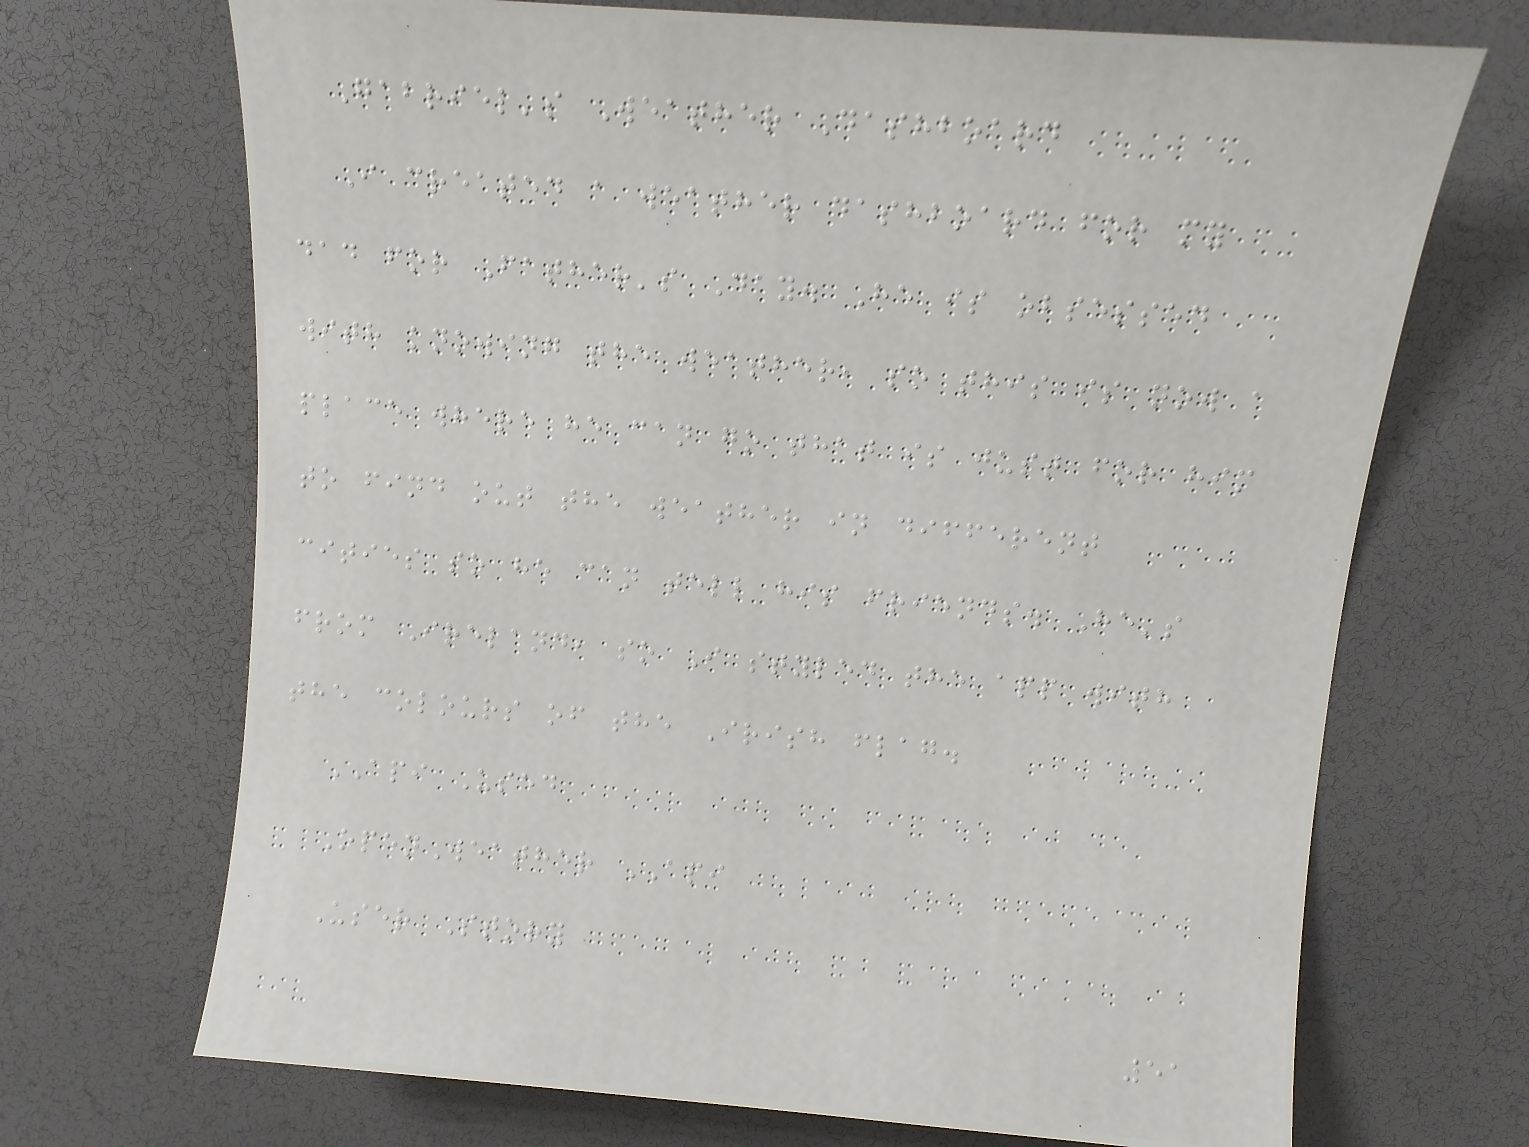Gabriel's Weather Dashboard
I created a weather dashboard for my
dad for Father's Day. He is obsessed
with knowing the weather, so this is now a
place where he can go that is just for him
to find out the weather in different
cities so he can tell his friends. He's
from Ireland, so I styled the app with
the colours of the Irish flag.
API Used
OpenWeather API
User Story
51
